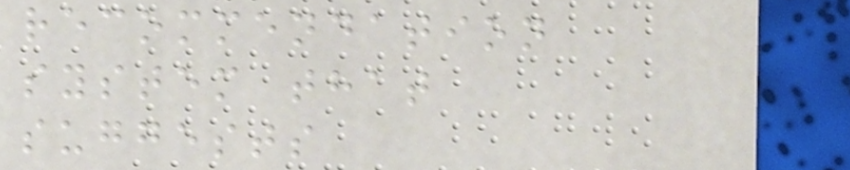recommendation
system that
suggests
